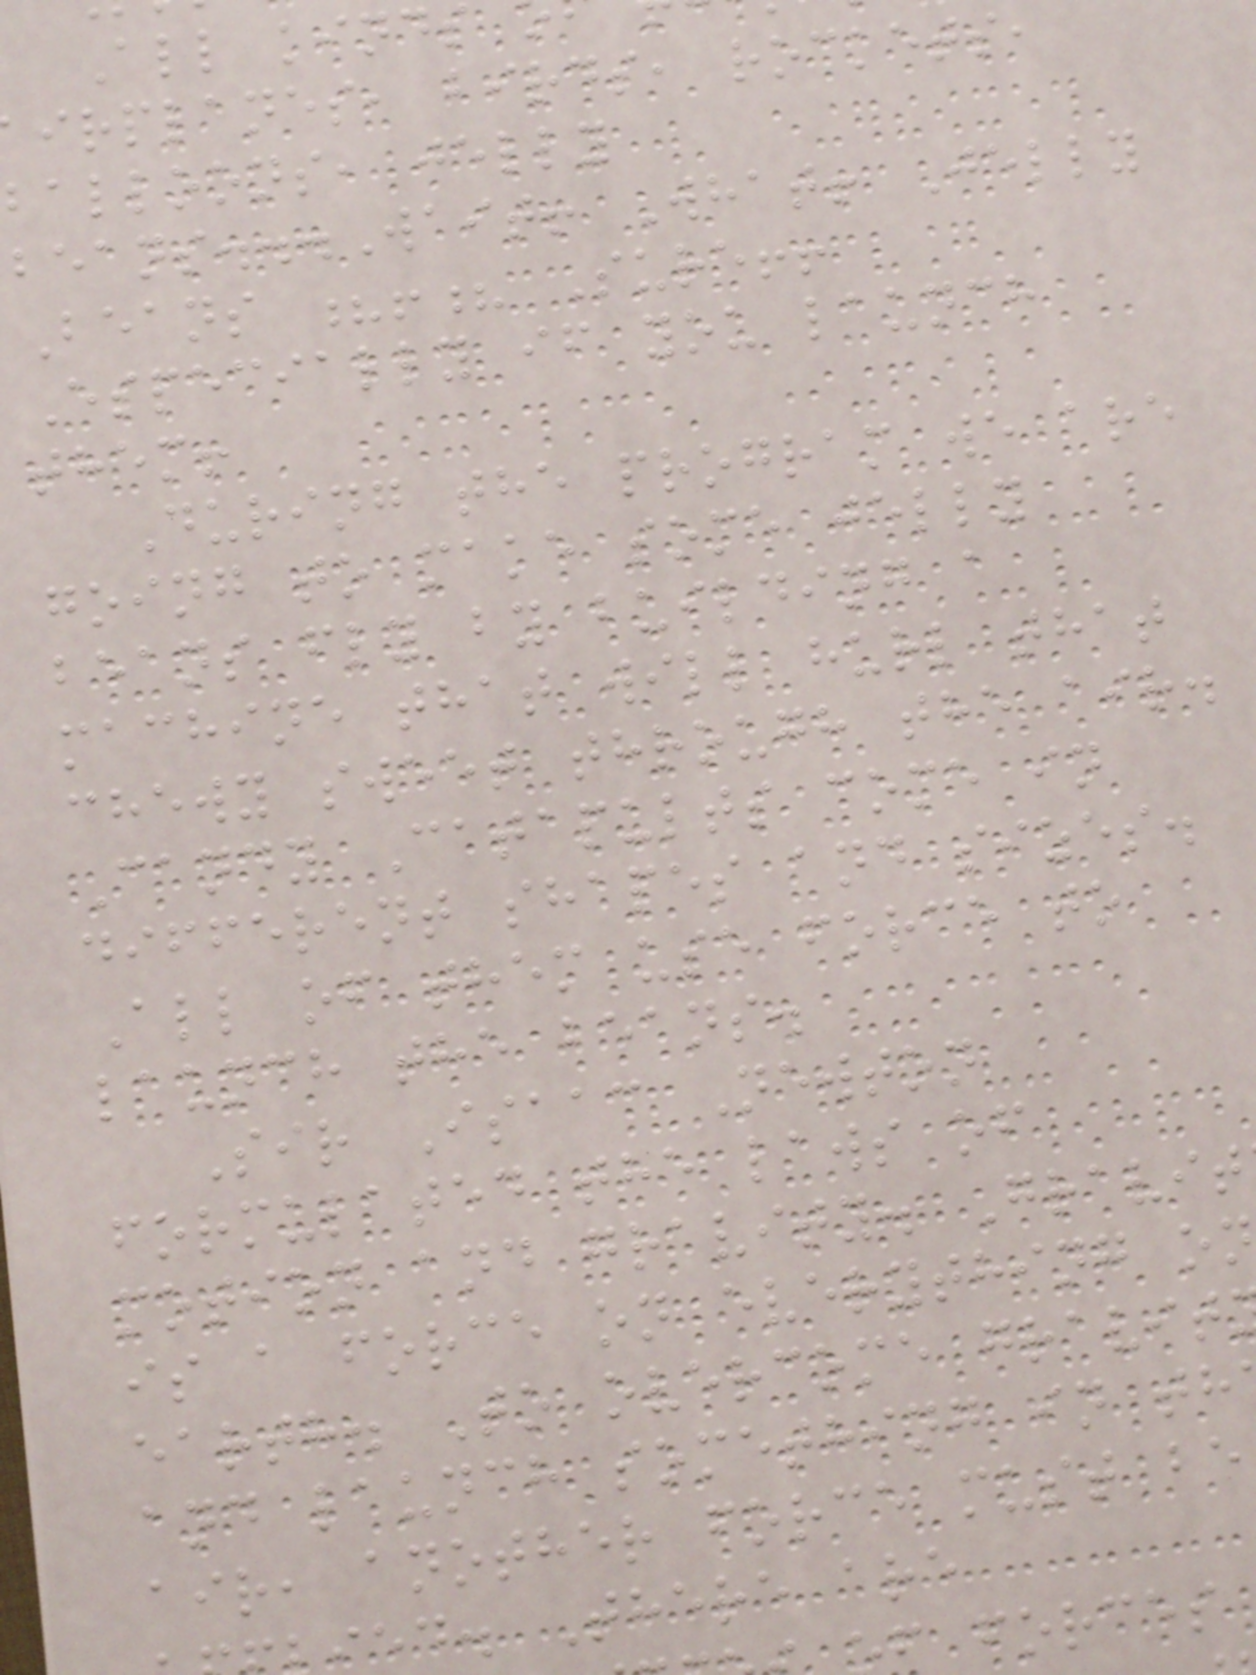All kinds
irplanes, birds, rockets,
balloons, jelly
beans...Wait! What! Jelly
Beans ?!? Sure!!
Especially if you launch
them!
During the program we are
going to make some jelly
beans fly by building a
machine that will hurl that
chewy sweet through the air.
Candy Catapults come in
different shapes and sizes.
All of them use force to
launch the beans.
Sir Isaac Newton
formulated the laws of
motion and gravity. Gravit
is a force on everything on
earth. To overcome gravit
and launch something in th
air, another force must be
ed. There are
f forces
